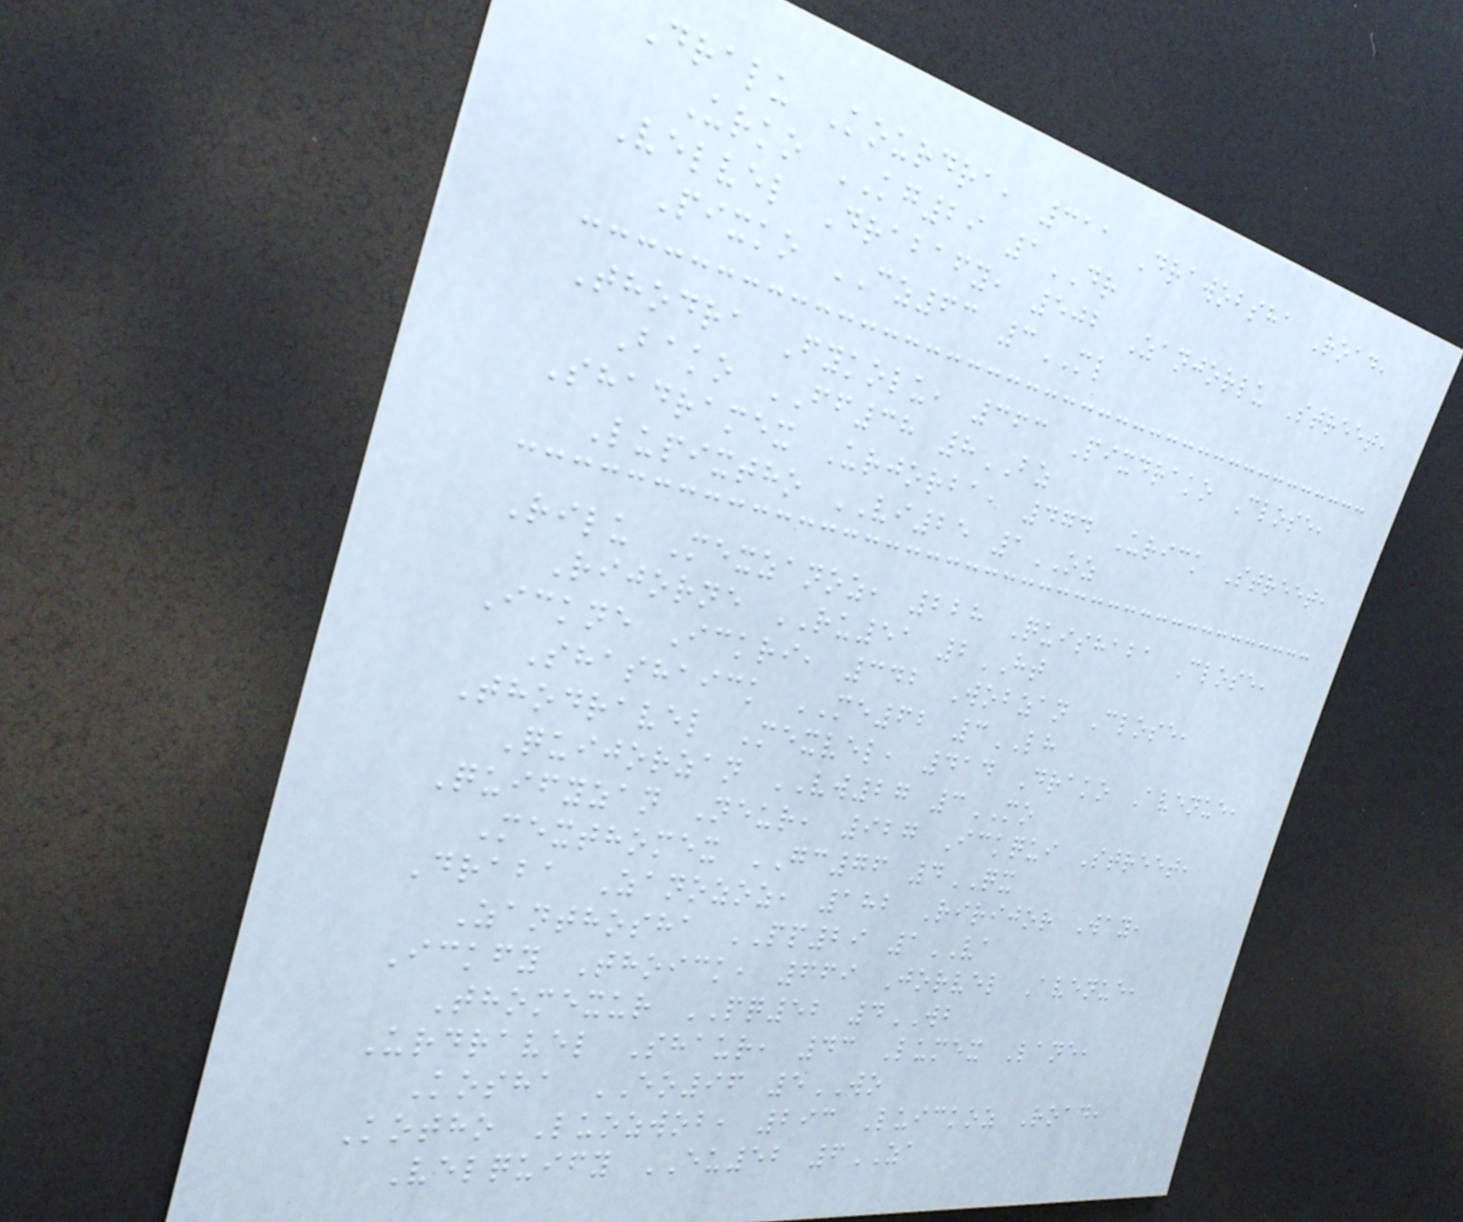Dralu Kourdra, 311 Drawobsha Road,
Urko KG29 1DR
Velvel Drabafy, 502 Zanjorlu Street,
Pixko CZ63 3ML
Thodra Fykolu, 363 Pixdrako Close,
Bako FF38 8BZ
Shadramex Urjorba, 474 Urick Street,
Lupixtho VI25 1OZ
Rilu Mexzanoz, 228 Quishaba Close,
Rijorne RU51 2HT
Ickne Ickri, 342 Wobzan Close,
Shashaick ME62 3LH
Thodravel Mexvel, 414 Drako Avenue,
Quijorzan VW27 3MO
Quifyzan Neur, 927 Ickqui Street,
Mexthomex GC76 4QX
Draba Zanozoz, 182 Ririjor Way,
Zanthosha PP29 1VA
Ickfy Thoick, 669 Jorvel Avenue,
Thomexur PQ52 4WB
Urdravel Shaur, 43 Lumex Lane,
Kosha EO96 5WO
Kotho Luozwob, 293 Luickoz Road,
Velquify EU52 6ZA
